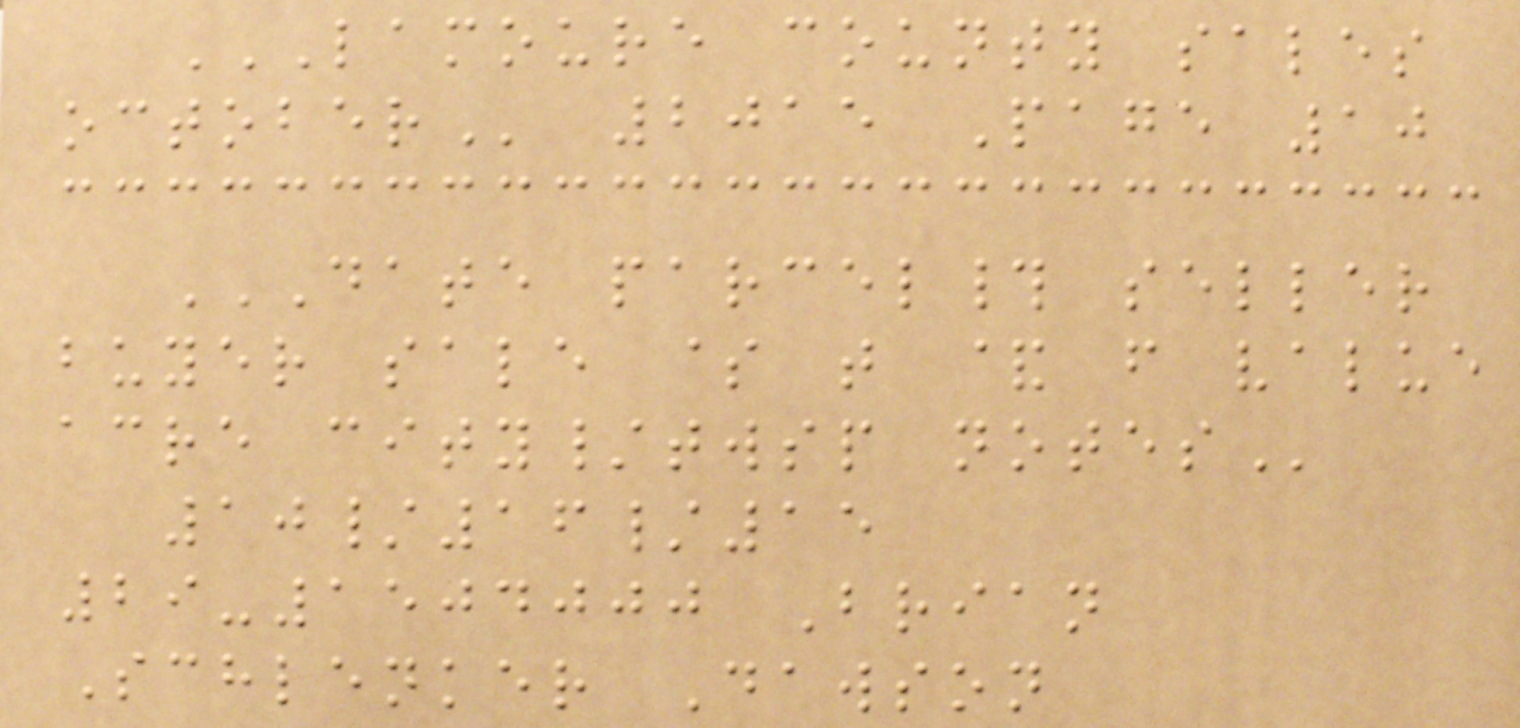LAMOURE COUNTY SALES
OCTOBER 2015 Page 10
DATE PARCEL# SELLER
BUYER SALE $ T & F VALUE
ACRE CITY/TWSP NOTES
10/16/15
29-1504000 Brian
Schlenker Dawson
